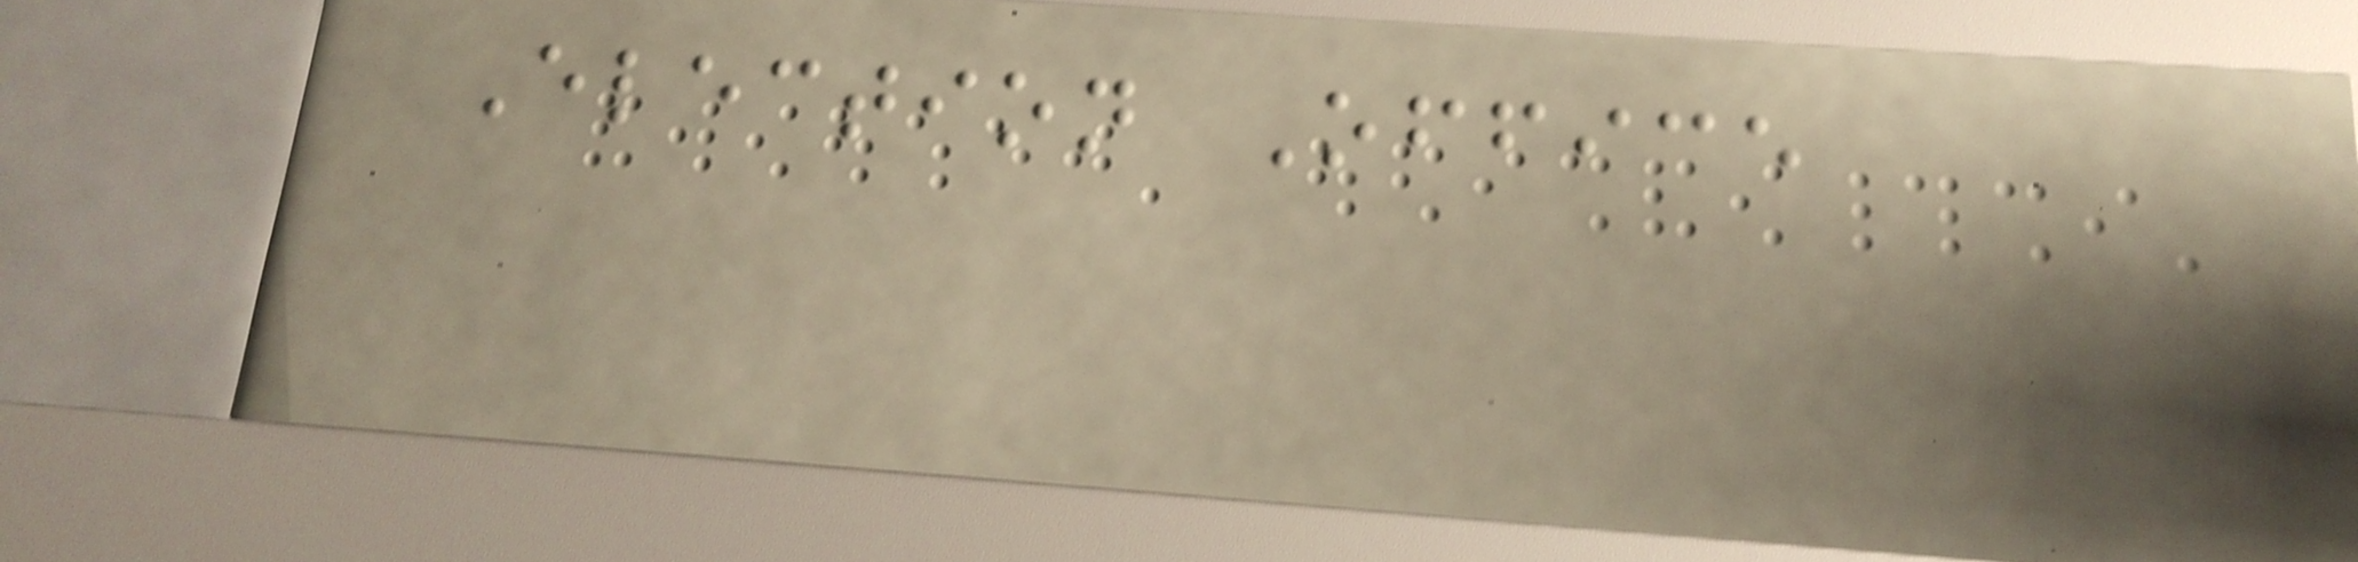Election Office
